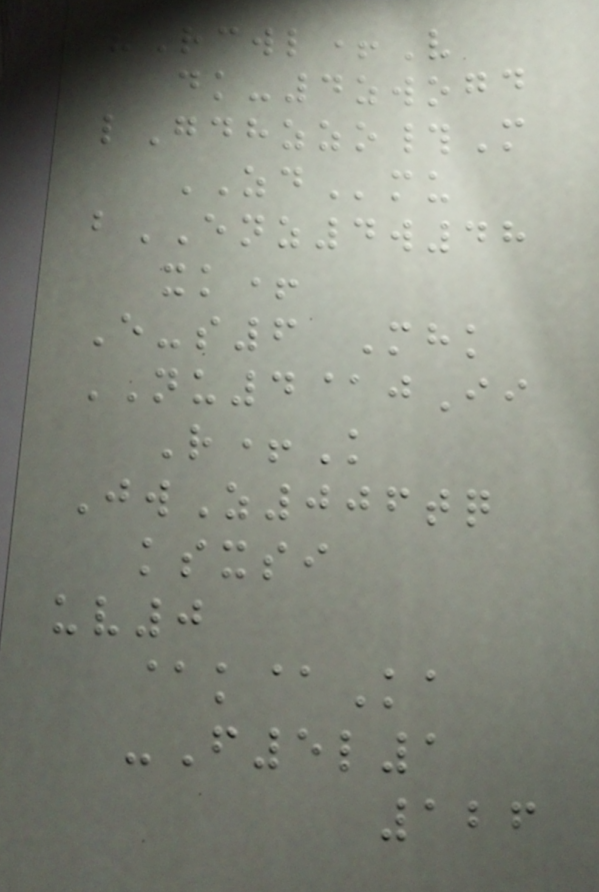vRcwl+V
dk-4zwogd
lGdhzzo#M
ZDmu
bENZ4w48
xk+
E-s6 Mhk
NU4@jIi
R+K
JwZ006tq
ksxsi
uv0
@k@Ka
-F5l1
126
